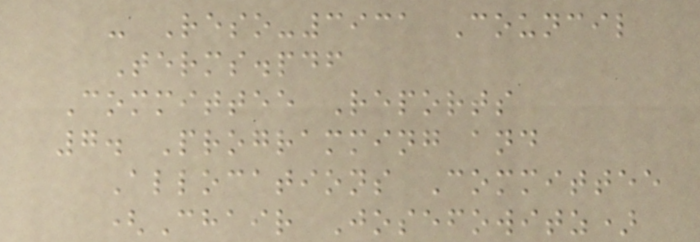- Reso-3931 Council
Terms.pdf
Committee Reports
7. Programming and
Allocations Committee
(Chair Josefowitz)
